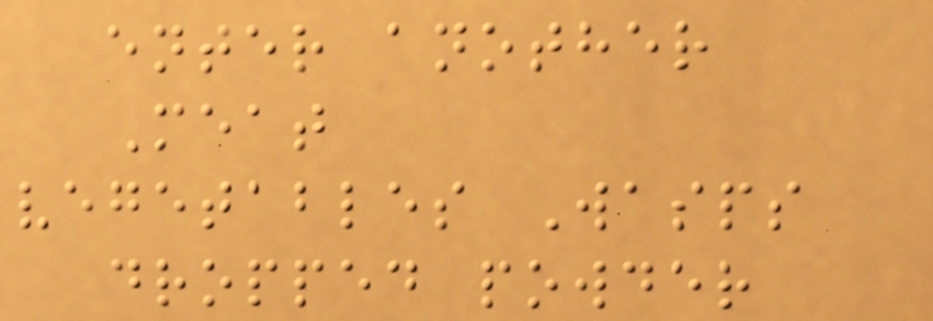enter another
Meat
vegetables Wasps
dropped powder
